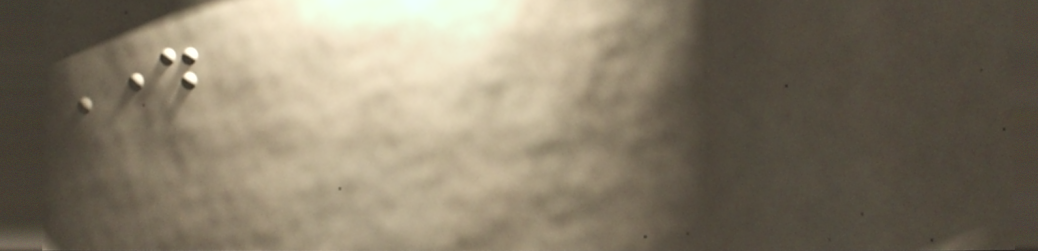Day
